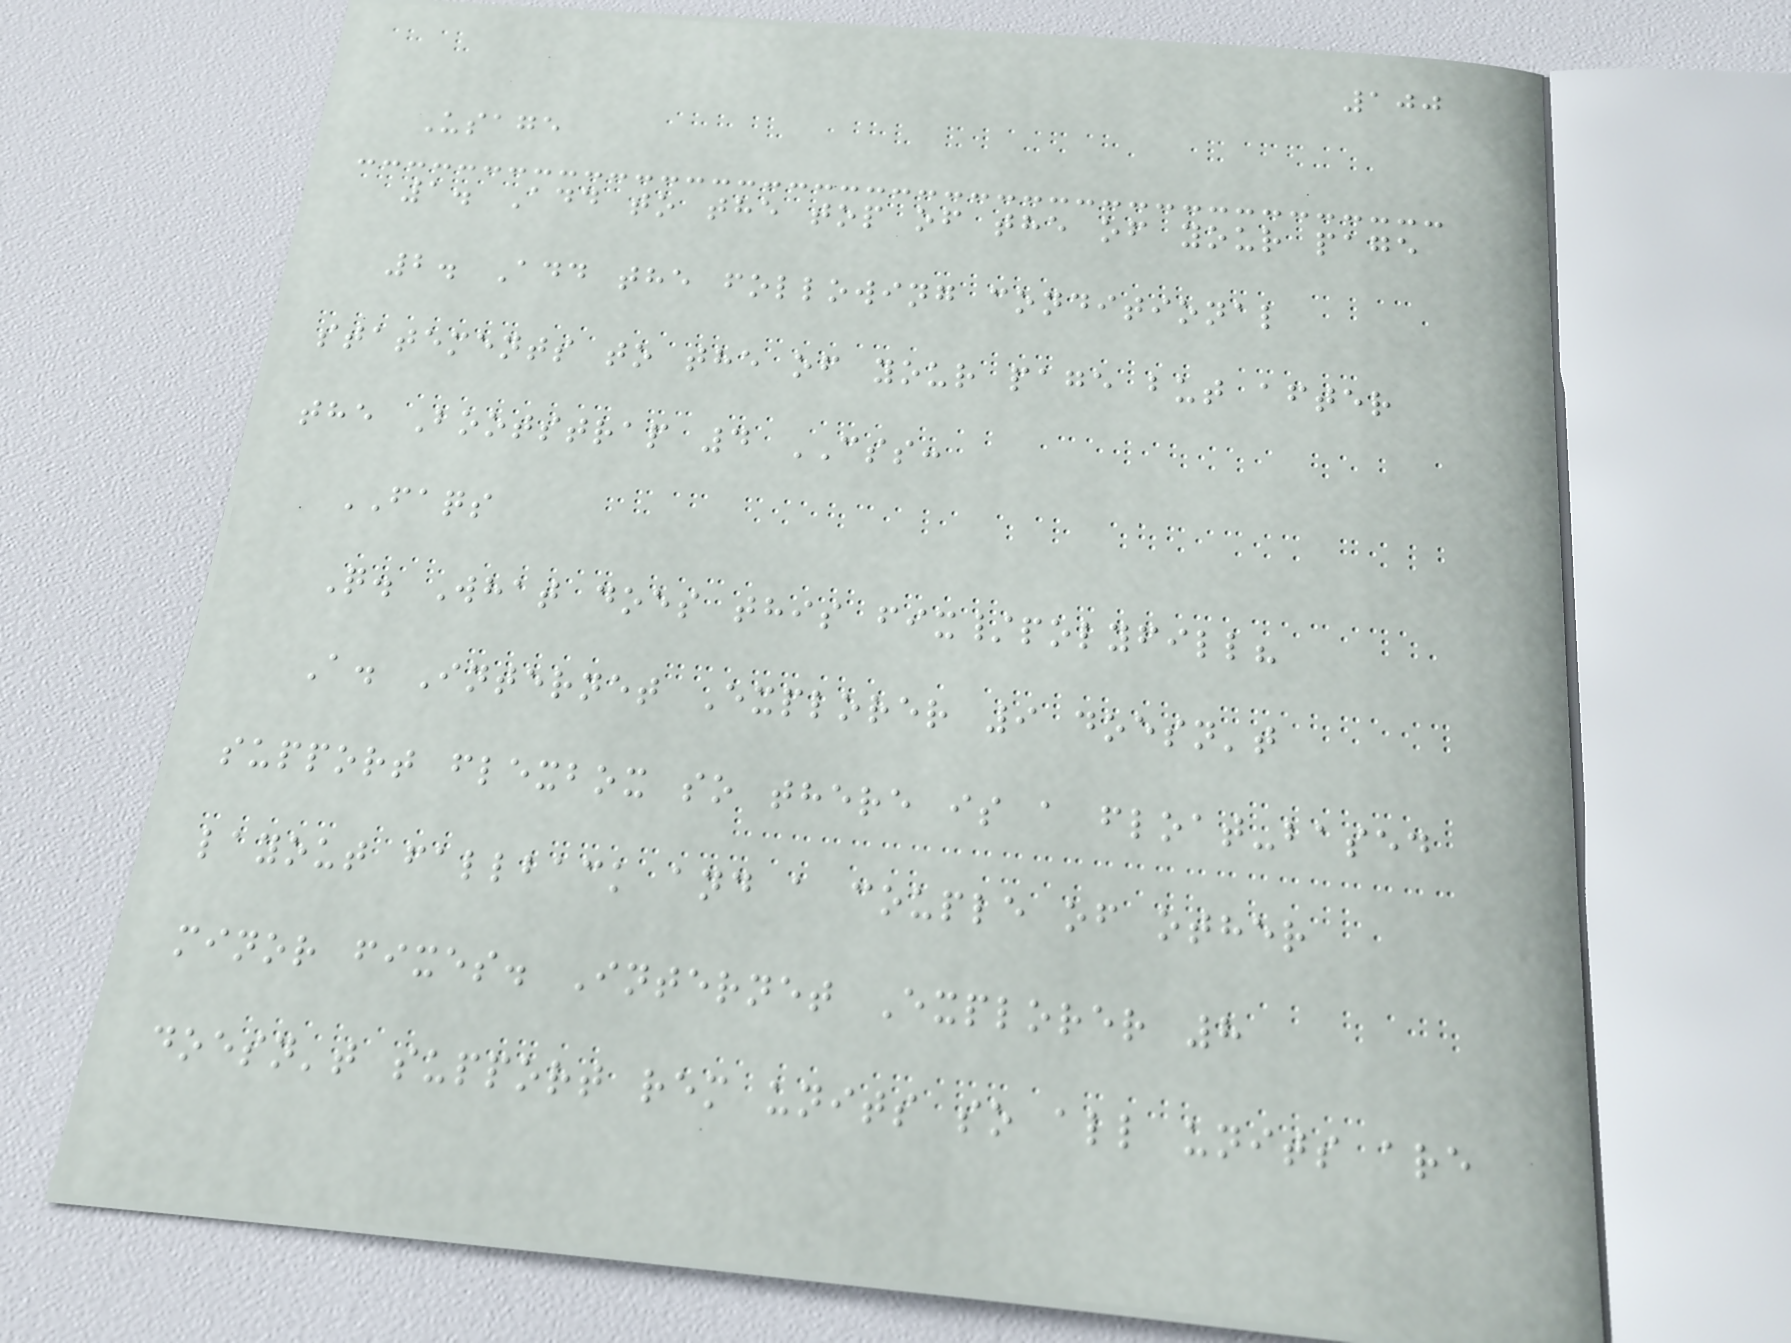100
Usage
1. Add to the top of the of your page
2. Add the following conditional
statements to the of your page but after
the Bootstrap 4 CSS:
FAQS
Q. What does this fix/polyfill?
A. Internet Explorer 9 doesn't
support flexbox so there is a float-based
layout fallback and a couple of other
minor fixes. Internet Explorer 8
doesn't support rem units so all units are
